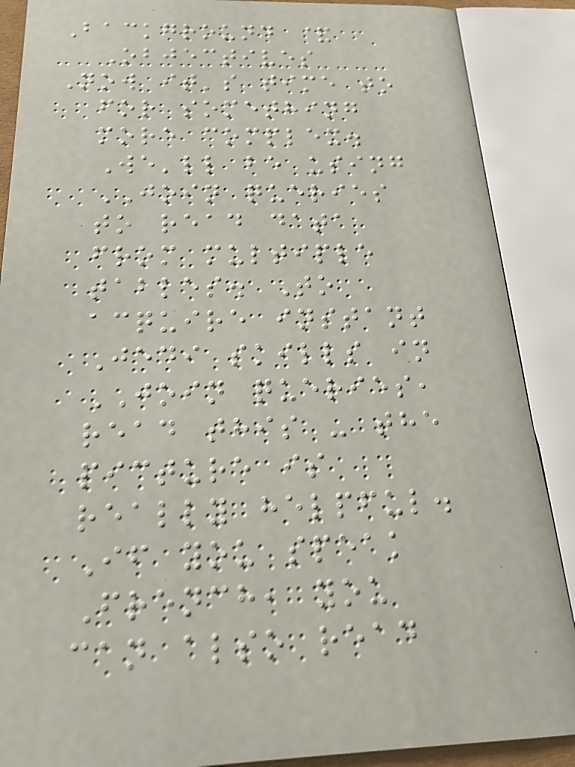Background &
Objectives
Now it's time to
for something
more complex.
We'll be using
JOIN queries
to read data
from multiple
tables. To
acquire instant
Jedi skills in
JOIN queries,
read this - the
picture is
really helpful.
If you speak
French, you
can also read
